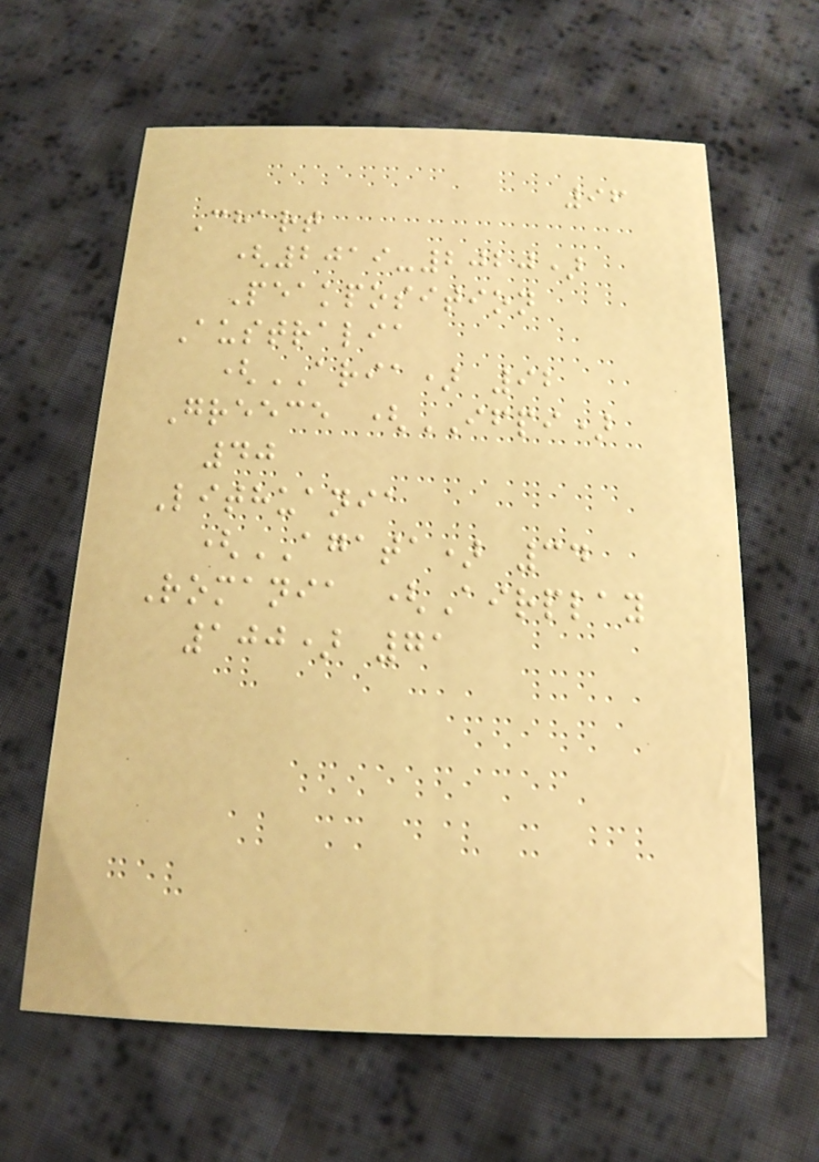96
Chart
(2019-2020)
Peakposition
Australia
(ARIA) 92
Greece (IFPI)
40
Lithuania
(AGATA) 34
Romania (Airplay
100) 71
